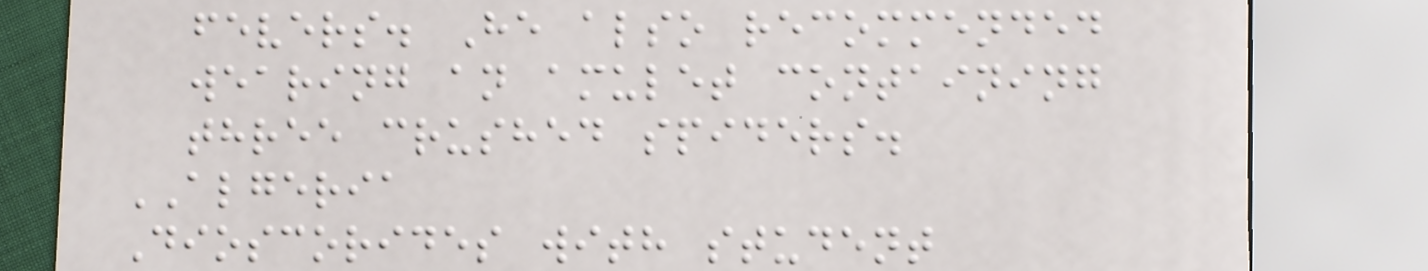fevers. He also recommended
wearing an amulet containing
three crushed spiders.
ALGERIA
Dioscorides with student
